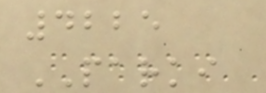4225
PARKI
